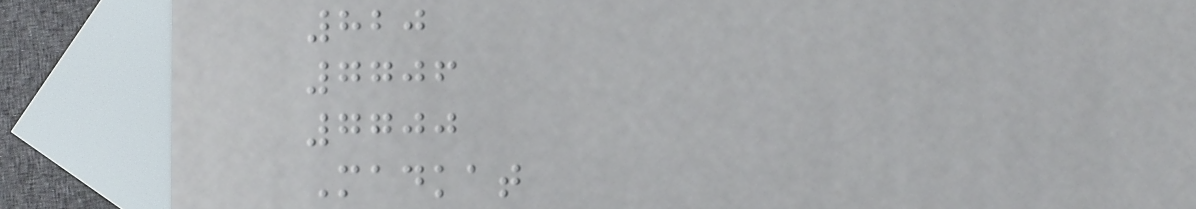820
7706
7700
Madkat
